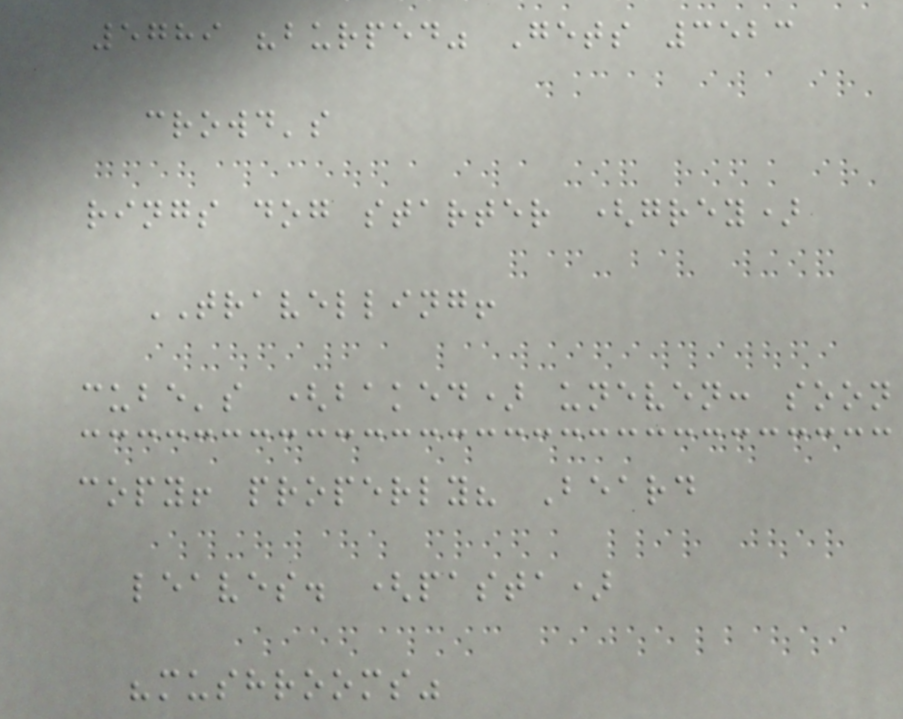5789 "burped" Gets 3523
crowd's
rings dog starter (grey)
TRAVELLING!
cube's (baked) uneven: soon
copy! properly? Beard
leaves. (pasta)
"mushrooms"
